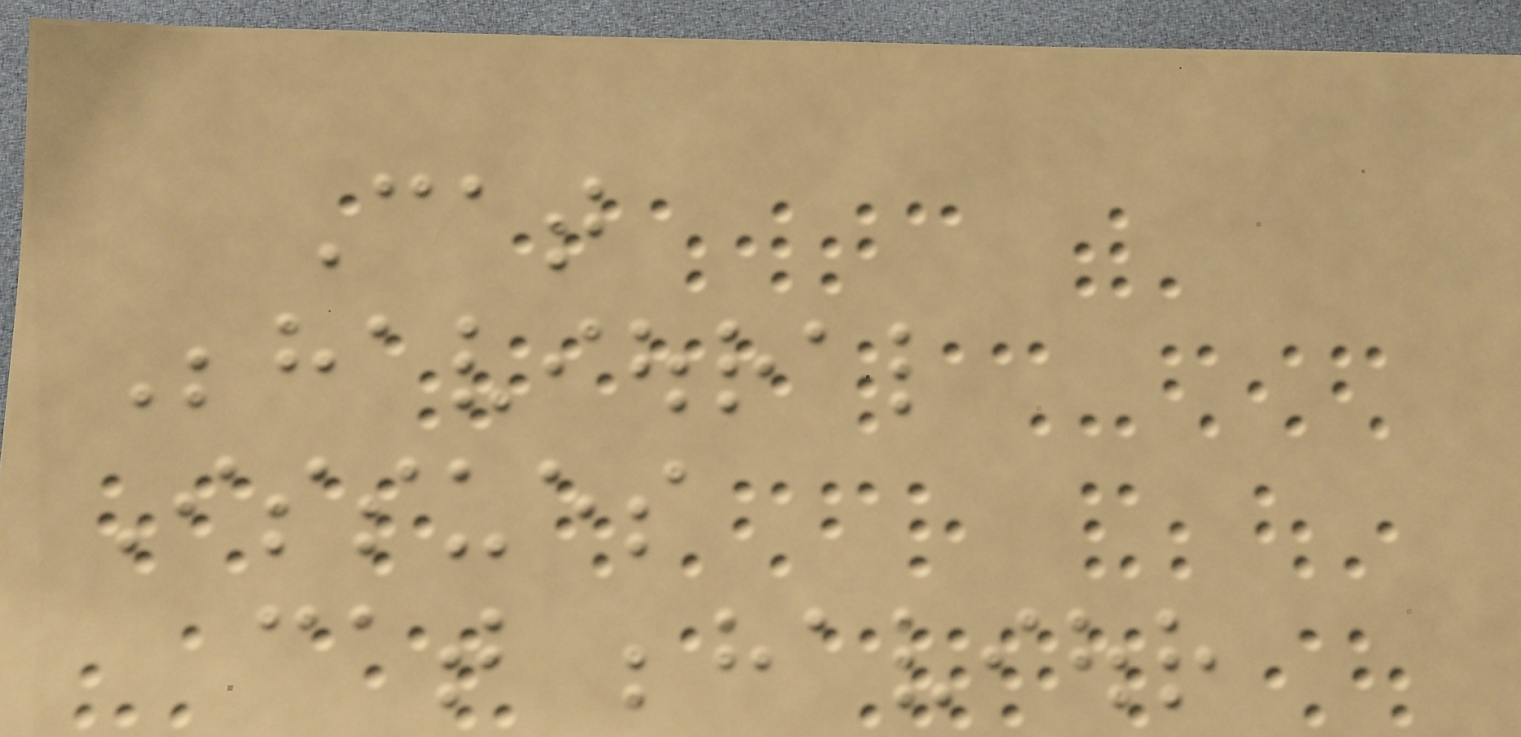Cat
Behavioural
Issues
cat behaviour
